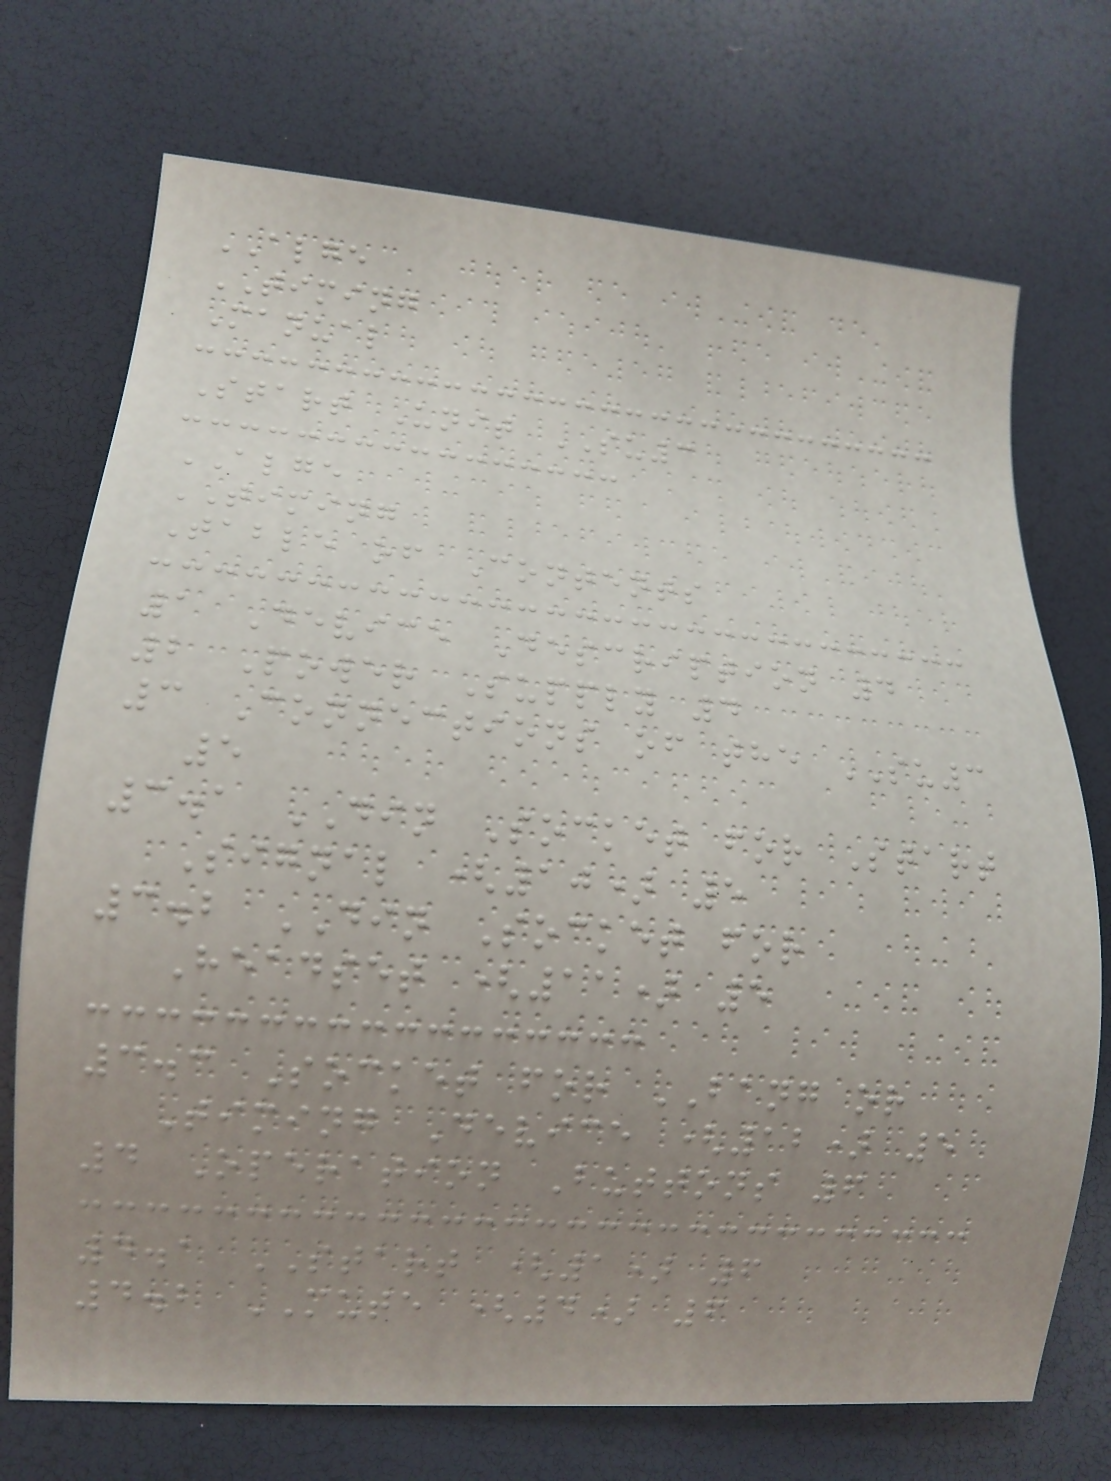ALGE
TIMING
Manual
Start Unit SU3
ALGE
TIMING
Table of Contents
1 Device Description 4
2 Power Supply 4
3 Connections of the SU3
5
3.1 DIN Socket for Start
Signal (10) 5
3.2 DIN Socket for
Headset (11) 5
3.3 Socket for BANG or
Timing Device (12) 5
4 Operation Buttons 6
4.1 START (1) 6
4.2 MUTE (4) 6
